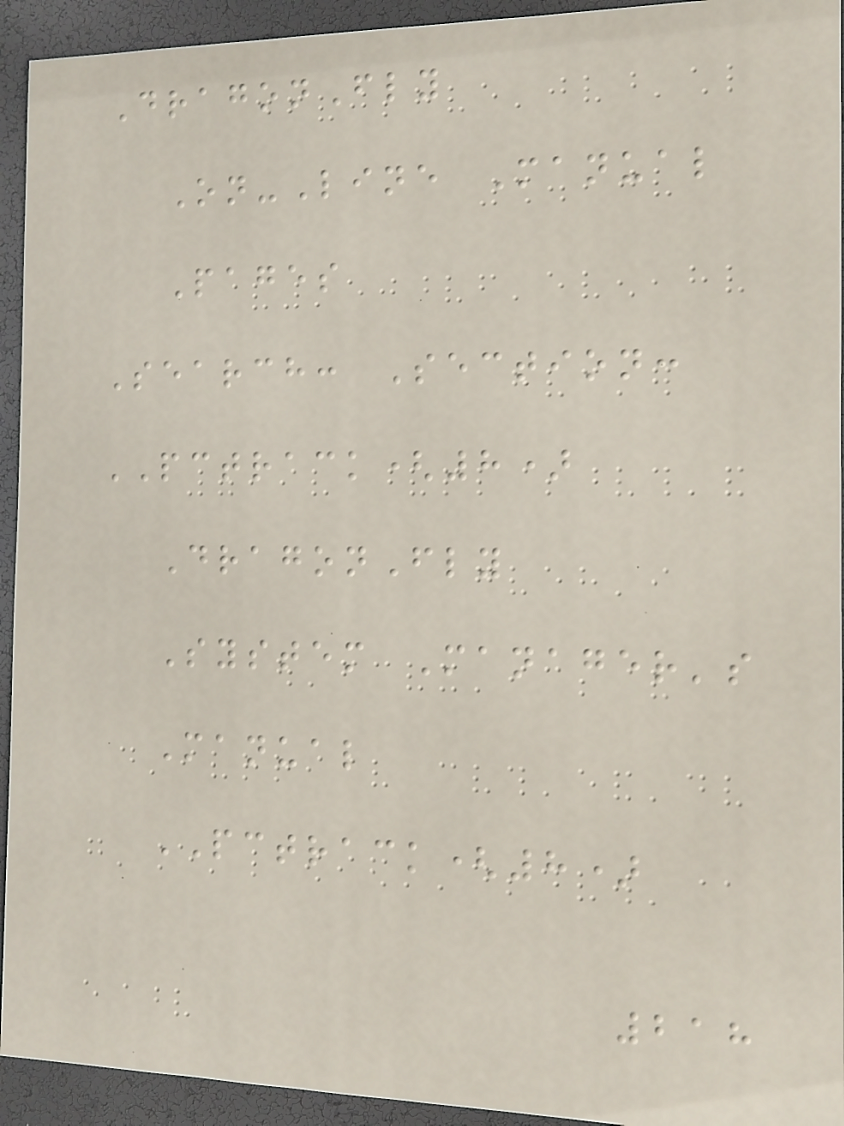DragonFly
On-Line Manual
Pages
Search: Section:
PCTRACK(8)
DragonFly
System Manager's
Manual
PCTRACK(8)
218
